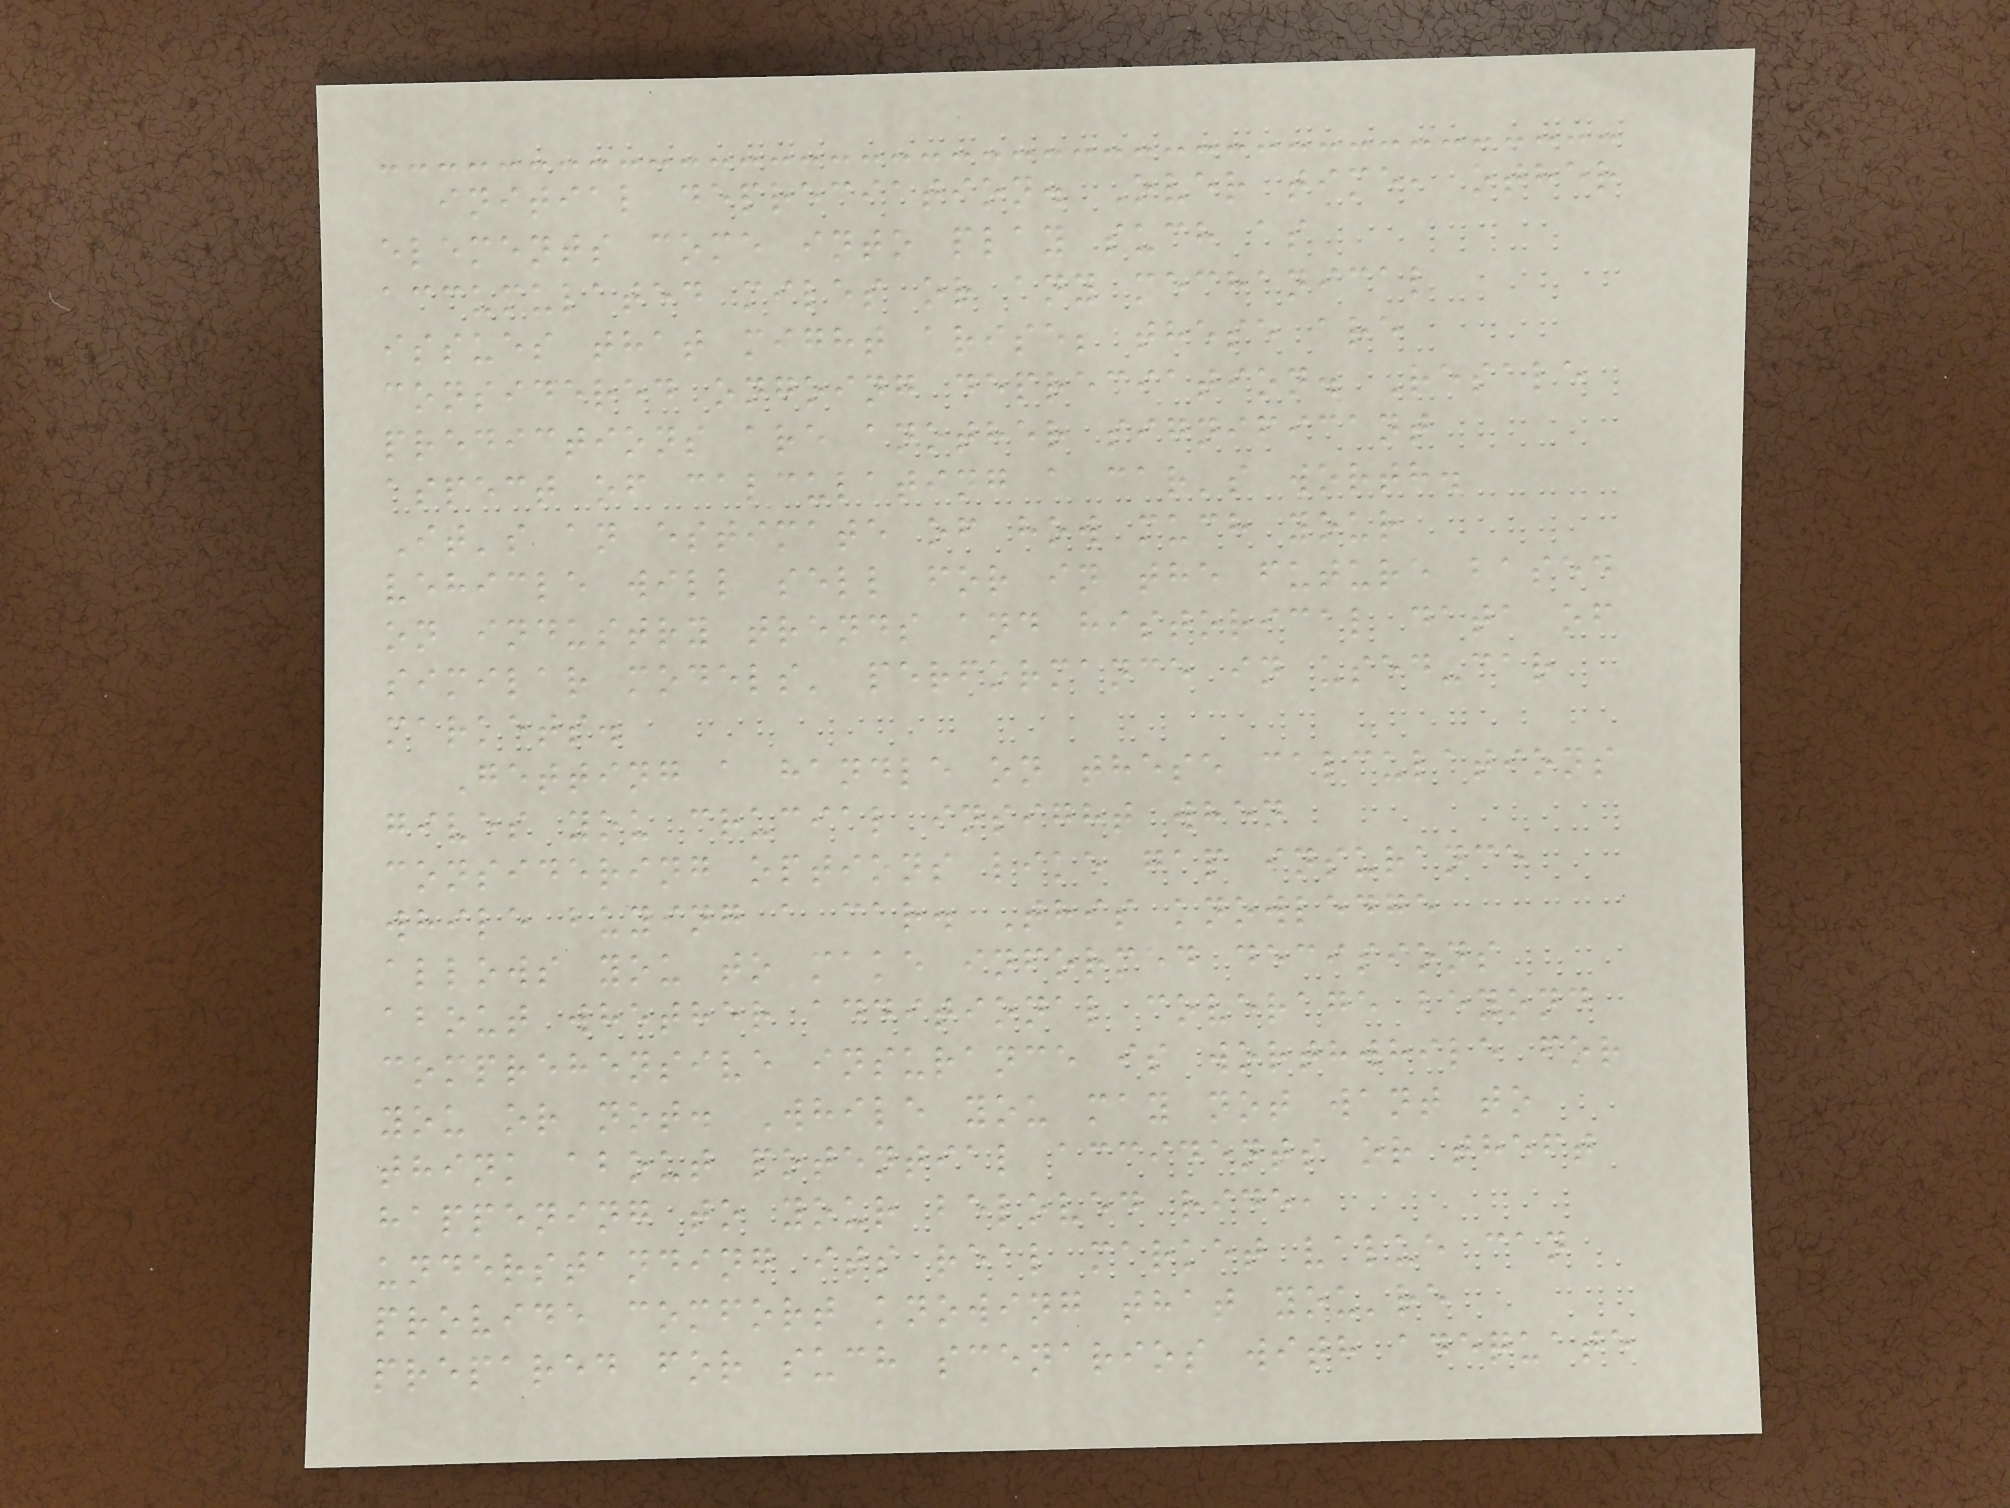initial depreciation. Over time, other
elements come into play such as
accumulated miles or any mechanical
issues that might arise; these are
considered ongoing depreciation. Resale
predictions are another significant
aspect of calculating a car's worth.
It's an estimate of how much your
vehicle will sell for in the future based
on industry trends and historical data of
similar models' performance in used-car
markets.
Getting a handle on these calculations
gives you crucial insight when
considering options like gap insurance
while buying a car. This knowledge
allows you to make informed decisions
about whether additional coverage beyond
comprehensive insurance is worthwhile for
you or not. While you may not want to
think about potential accidents or theft
happening to your beloved ride,
understanding its real market value can
provide comfort knowing that you're
prepared for such scenarios with adequate
